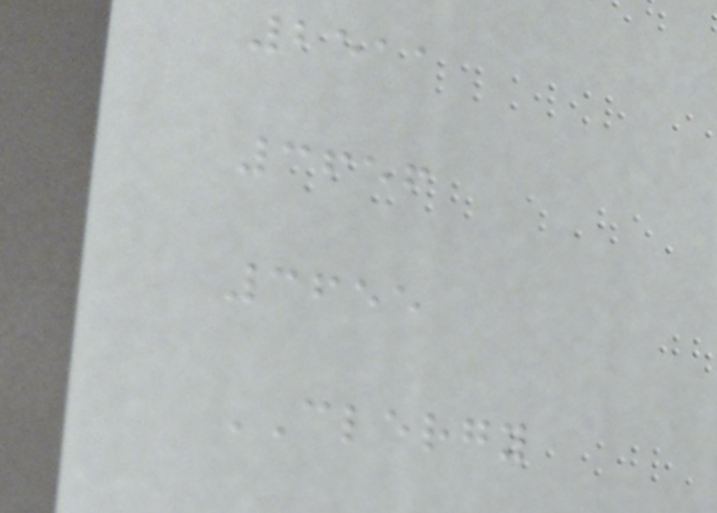2511
3656
3655
CLERGY
